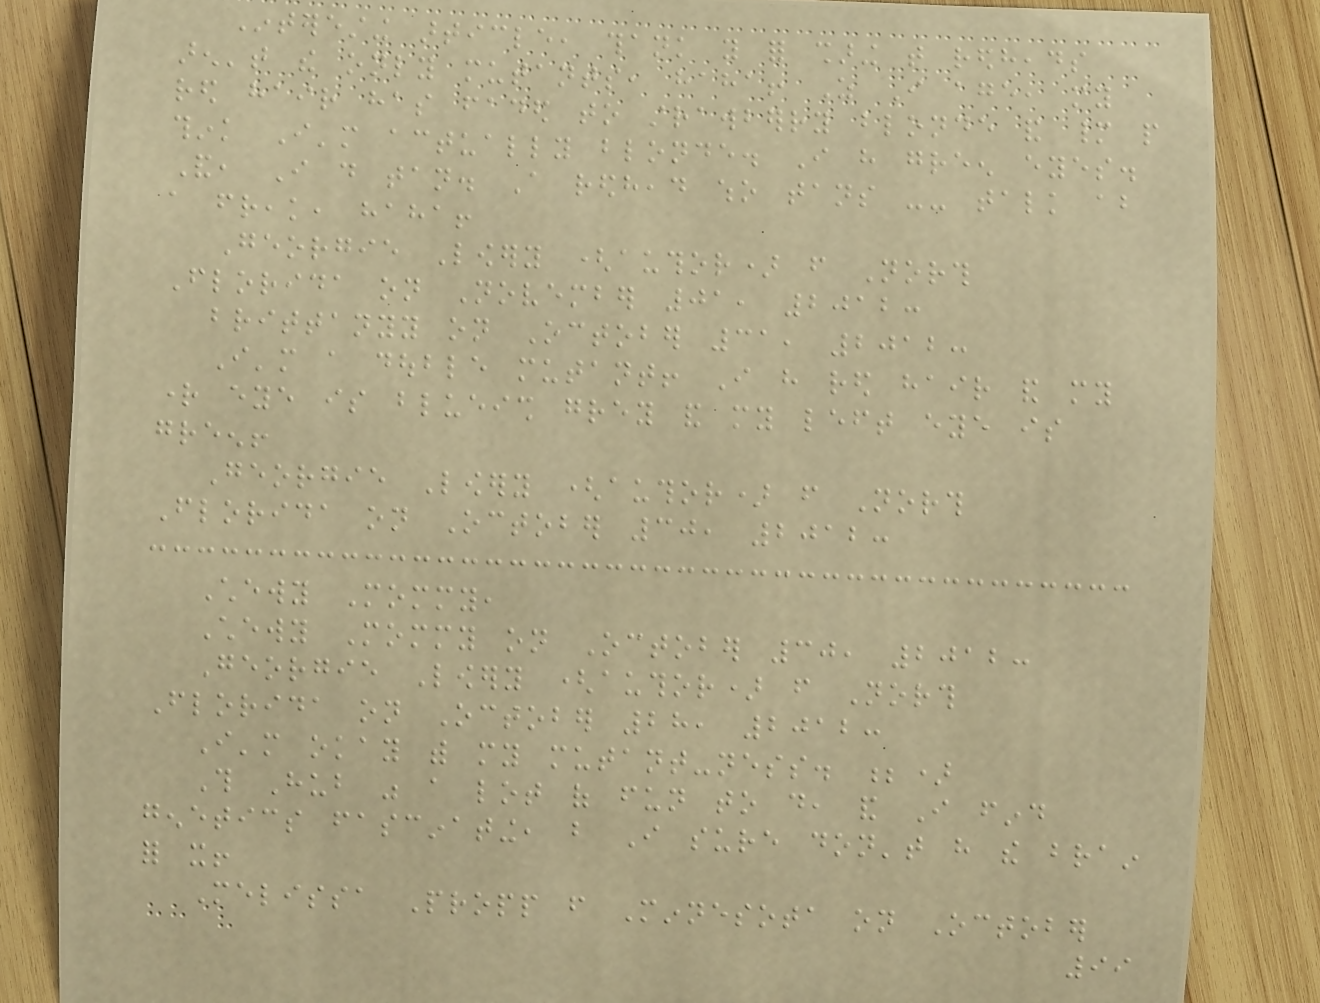Interesting article, thank you for sharing that redheads
aren't the only mutants, haha! As I age, my
red hair has faded to strawberry blonde and many people
think I'm actually blonde. I have green eyes.
And, I do tan. A redhead who tans -- talk about
a freak, haha!
Georgie Lowery (author) from North
Florida on November 01, 2012:
brittanyy on October 31, 2012:
I'm a double mutant! I have red hair and my
right eye is blueish grey and my left eye is
green!
Georgie Lowery (author) from North
Florida on October 30, 2012:
Chewy Mommy,
Chewy Mommy on October 30, 2012:
Georgie Lowery (author) from North
Florida on October 28, 2012:
I'm okay with my mutant-ness. ;)
This Hub was a lot of fun to do, and I find
genetics fascinating, but I sure don't have the brain
for it!
Melissa Propp from Minnesota on October
99
